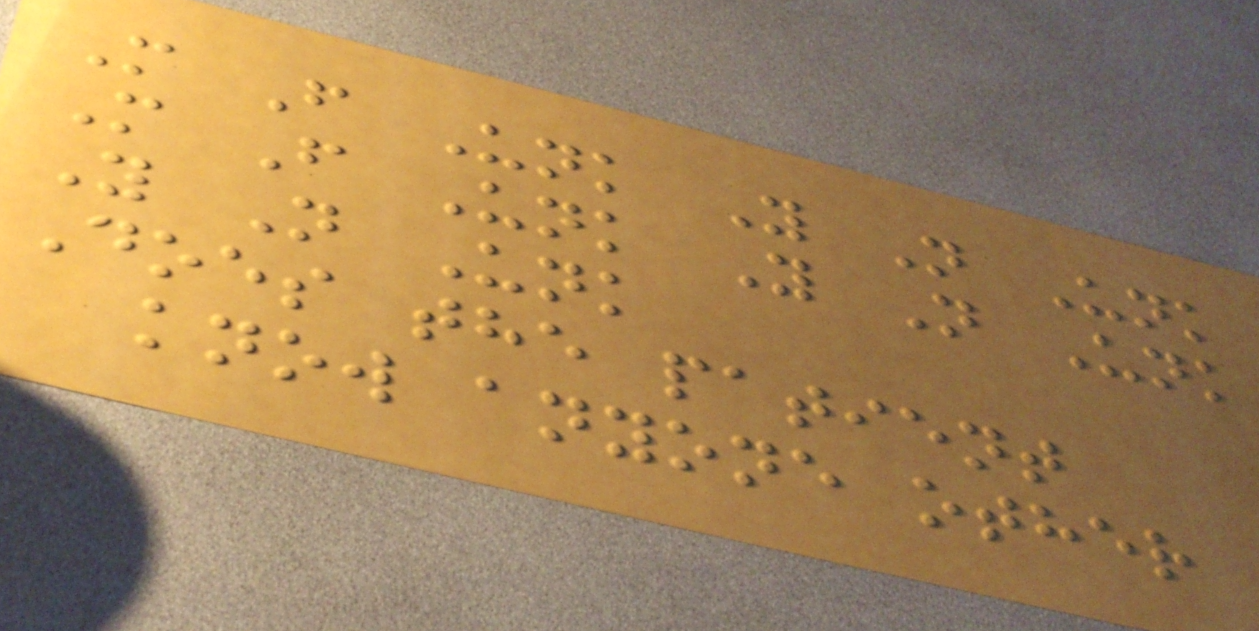M F Unk Y N Unk
M F Unk Y N Unk
Y N Unk
Does the patient
know anyone other
